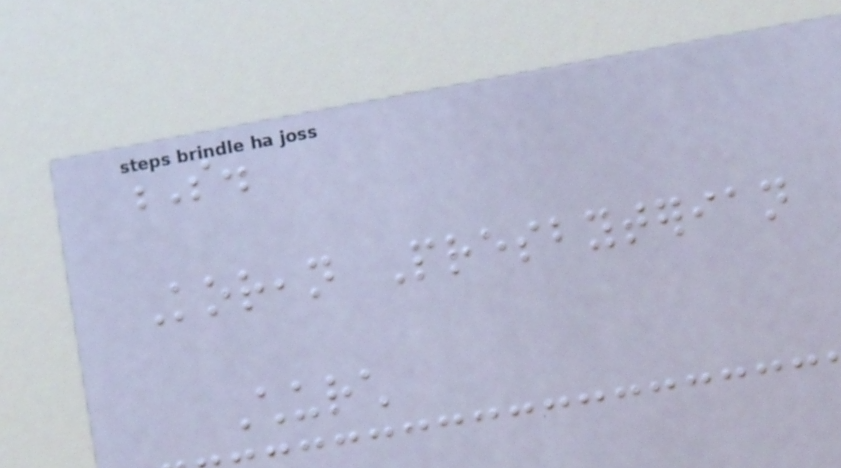S.
Korean Presbyterian
Church
